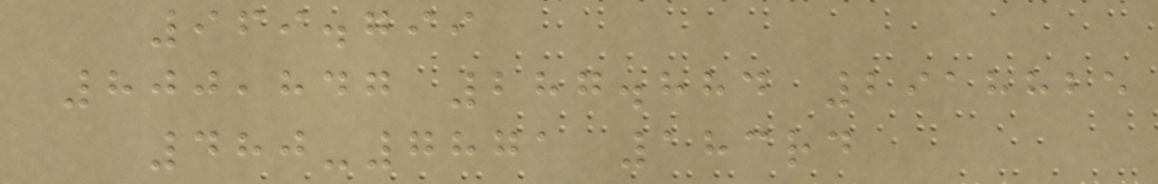969.799
800,847 287.884 2918825
480-7871 183rd
